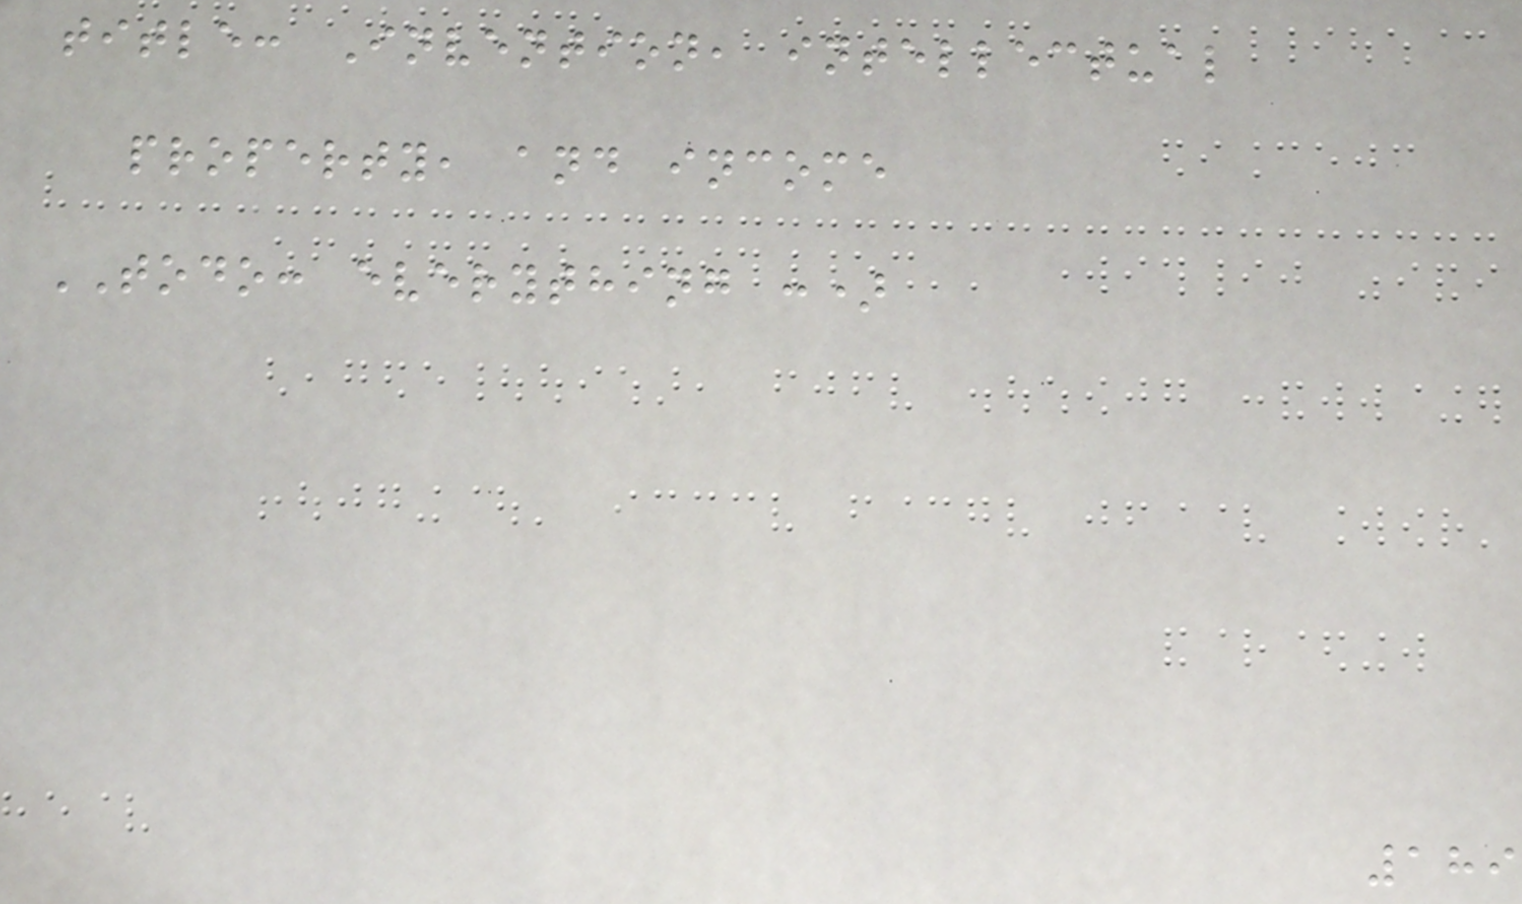title: Invention, intellectual
property, and income
TODO: everything :)
189
